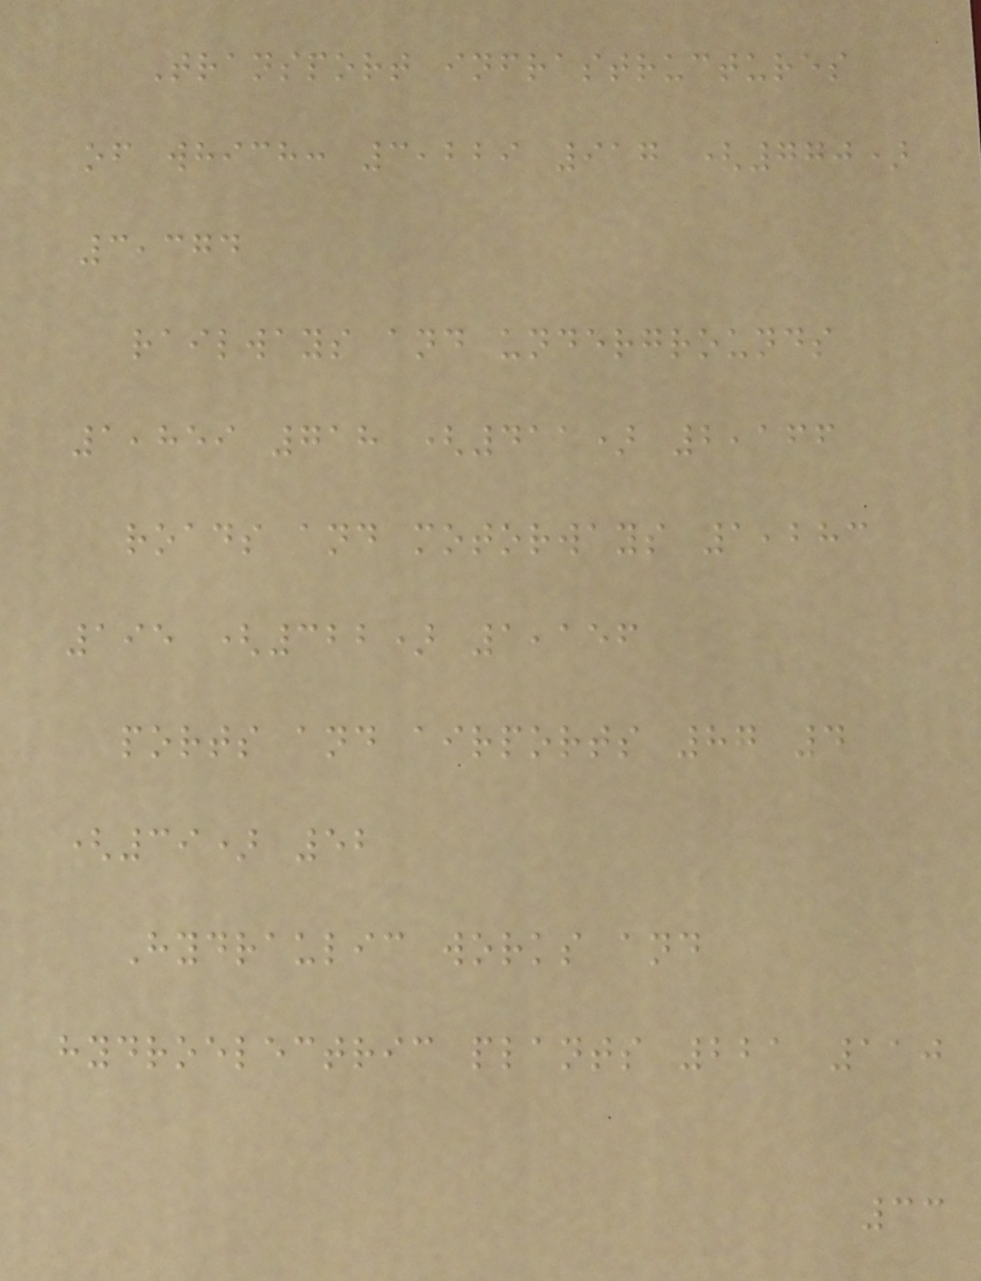Transport infrastructures
of which: 3,229 917 (770)
3,374
railways and undergrounds
1,859 718 (411) 2,166
roads and motorways 1,283
195 (322) 1,156
ports and airports 87 4
(39) 52
Hydraulic works and
hydroelectric plants 221 110
33
